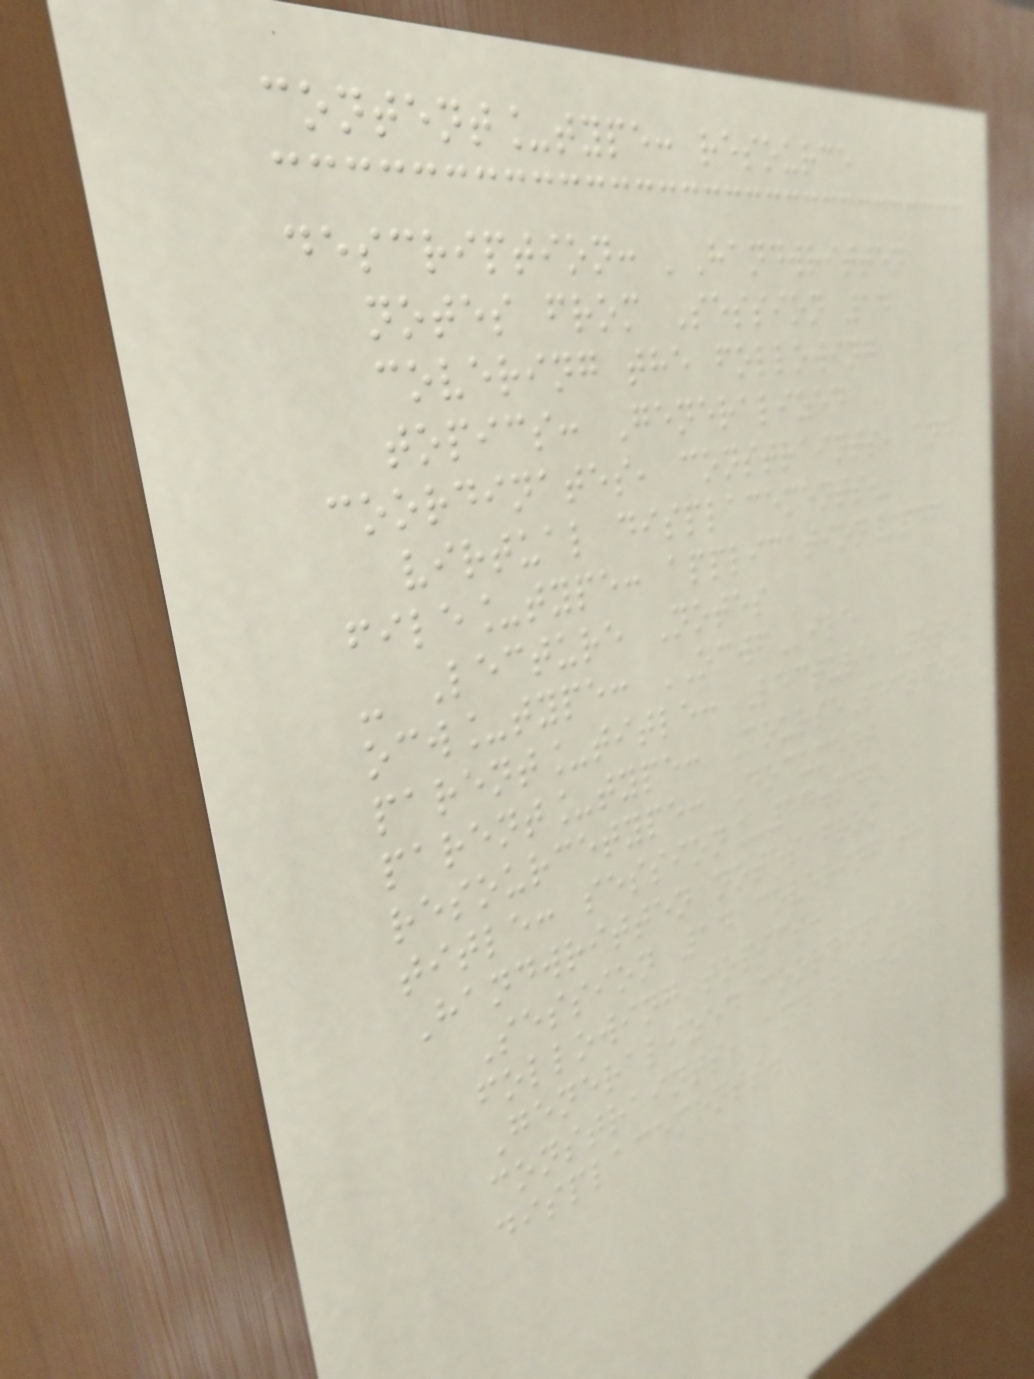content_type: resource
description: 'Handwritten
notes from Session 14
covering the following
topics: Generalized
coordinates, constraints, and
virtual displacements.'
file_type: application/pdf
- Lecture Notes
ocw_type: OCWFile
parent_title: Lecture Notes
parent_type: CourseSection
resourcetype: Document
title: session_14.pdf
Handwritten notes from
Session 14 covering the
following topics:
Generalized coordinates,
constraints, and virtual
displacements.
